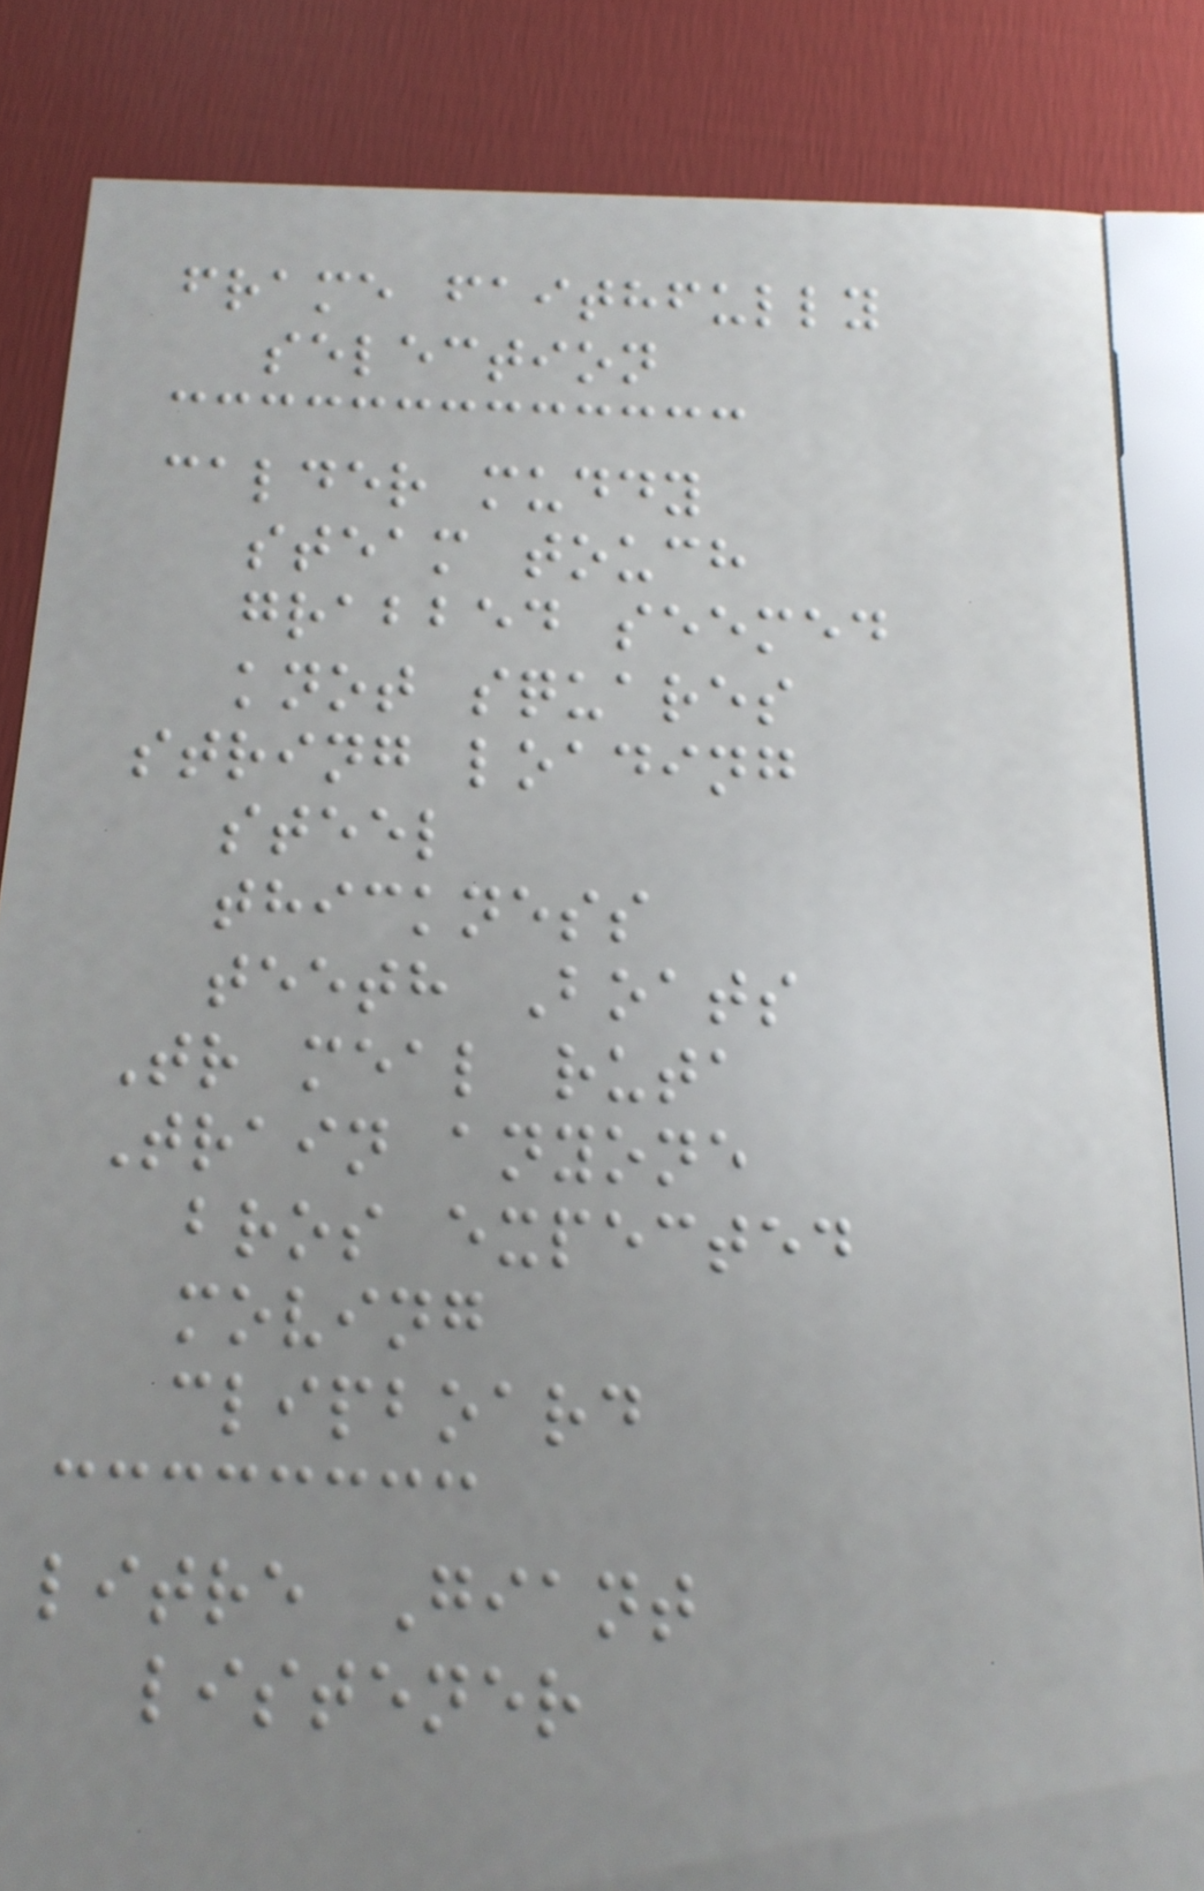frame faithfully
selection
calder muddy
steam touch
grabbed seemed
knot squares
string loading
steel
thickness
teeth Boats
Tr meal ruta
Train anyone
bros expected
moving
clipboard
litre Giant
listener
